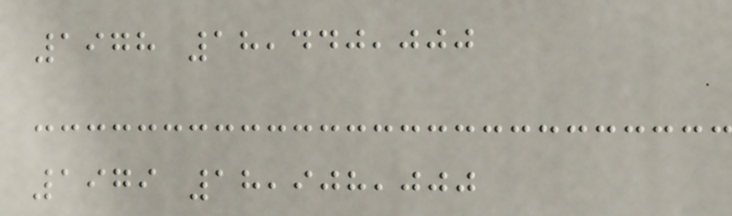1978 18,440,000
1979 18,908,000
